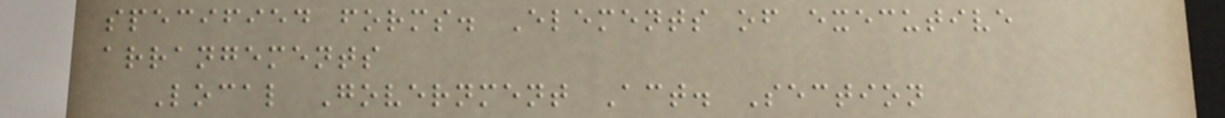specified forms. Elements of executive
arrangements
Local Government Act. Section
